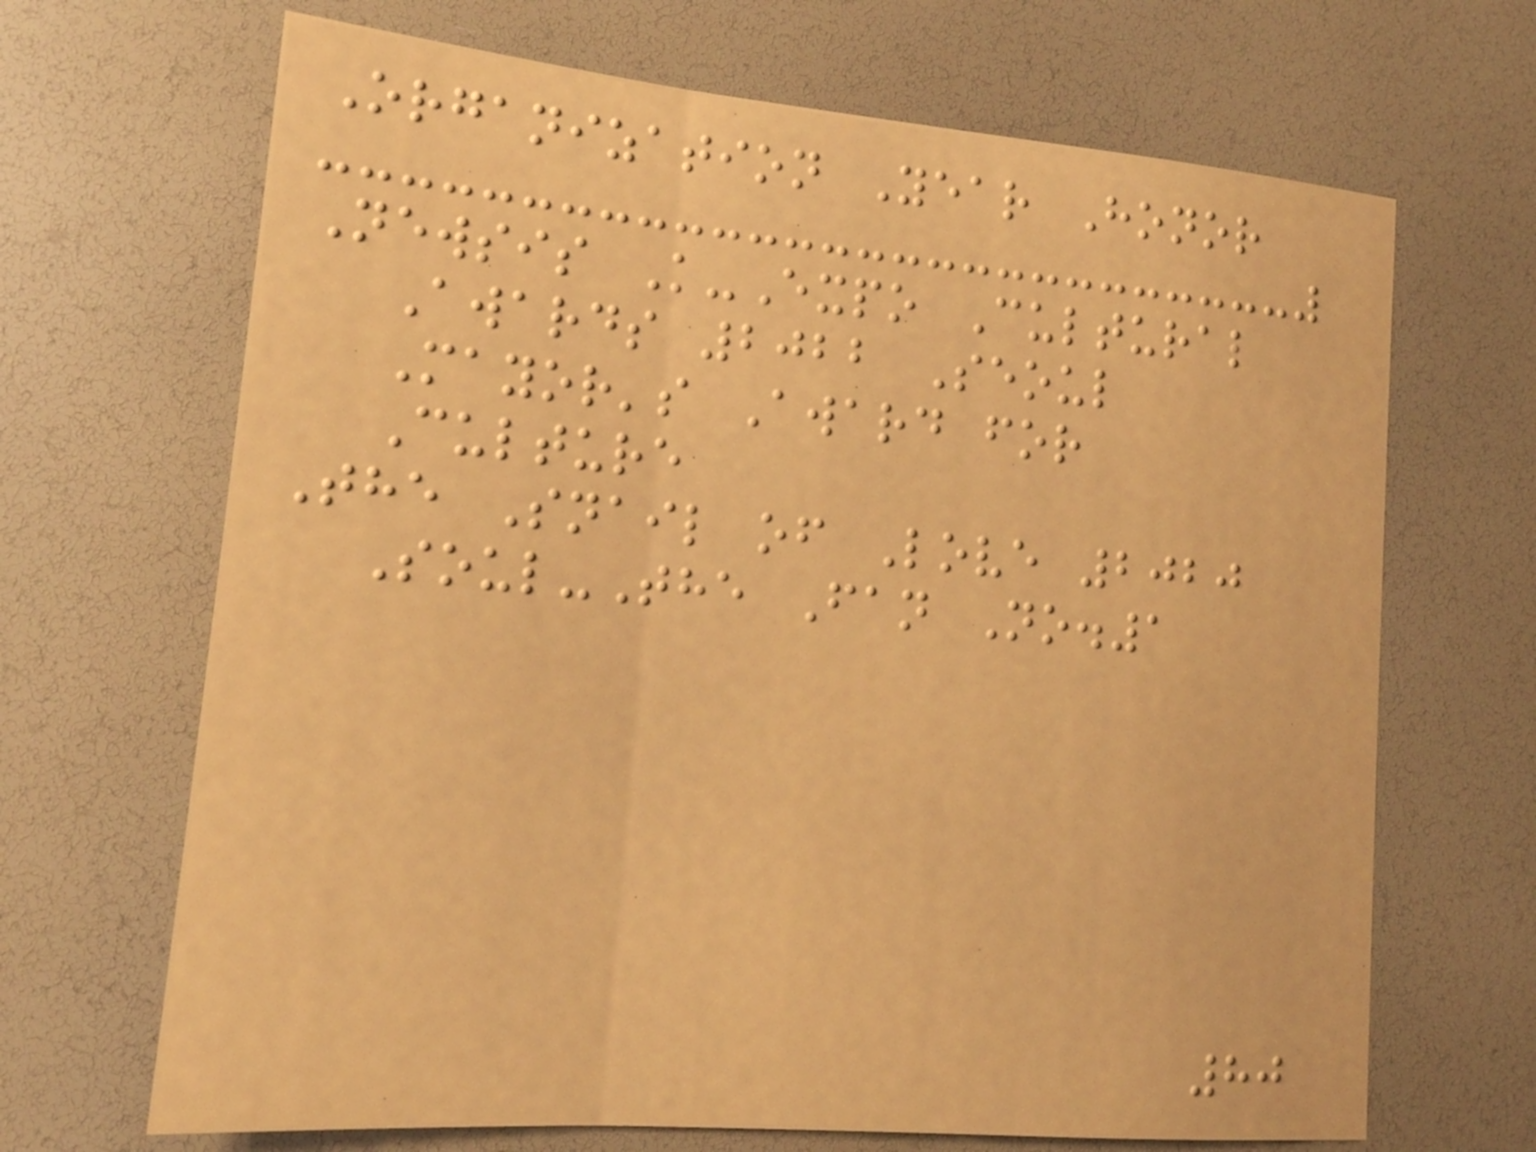Organization Year Honor
Newsis K-Expo Cultural
Awards 2022 Seoul
Mayor's Award for
Culture
The Snail of Love 2020
Soul-The Fan No.1
80
